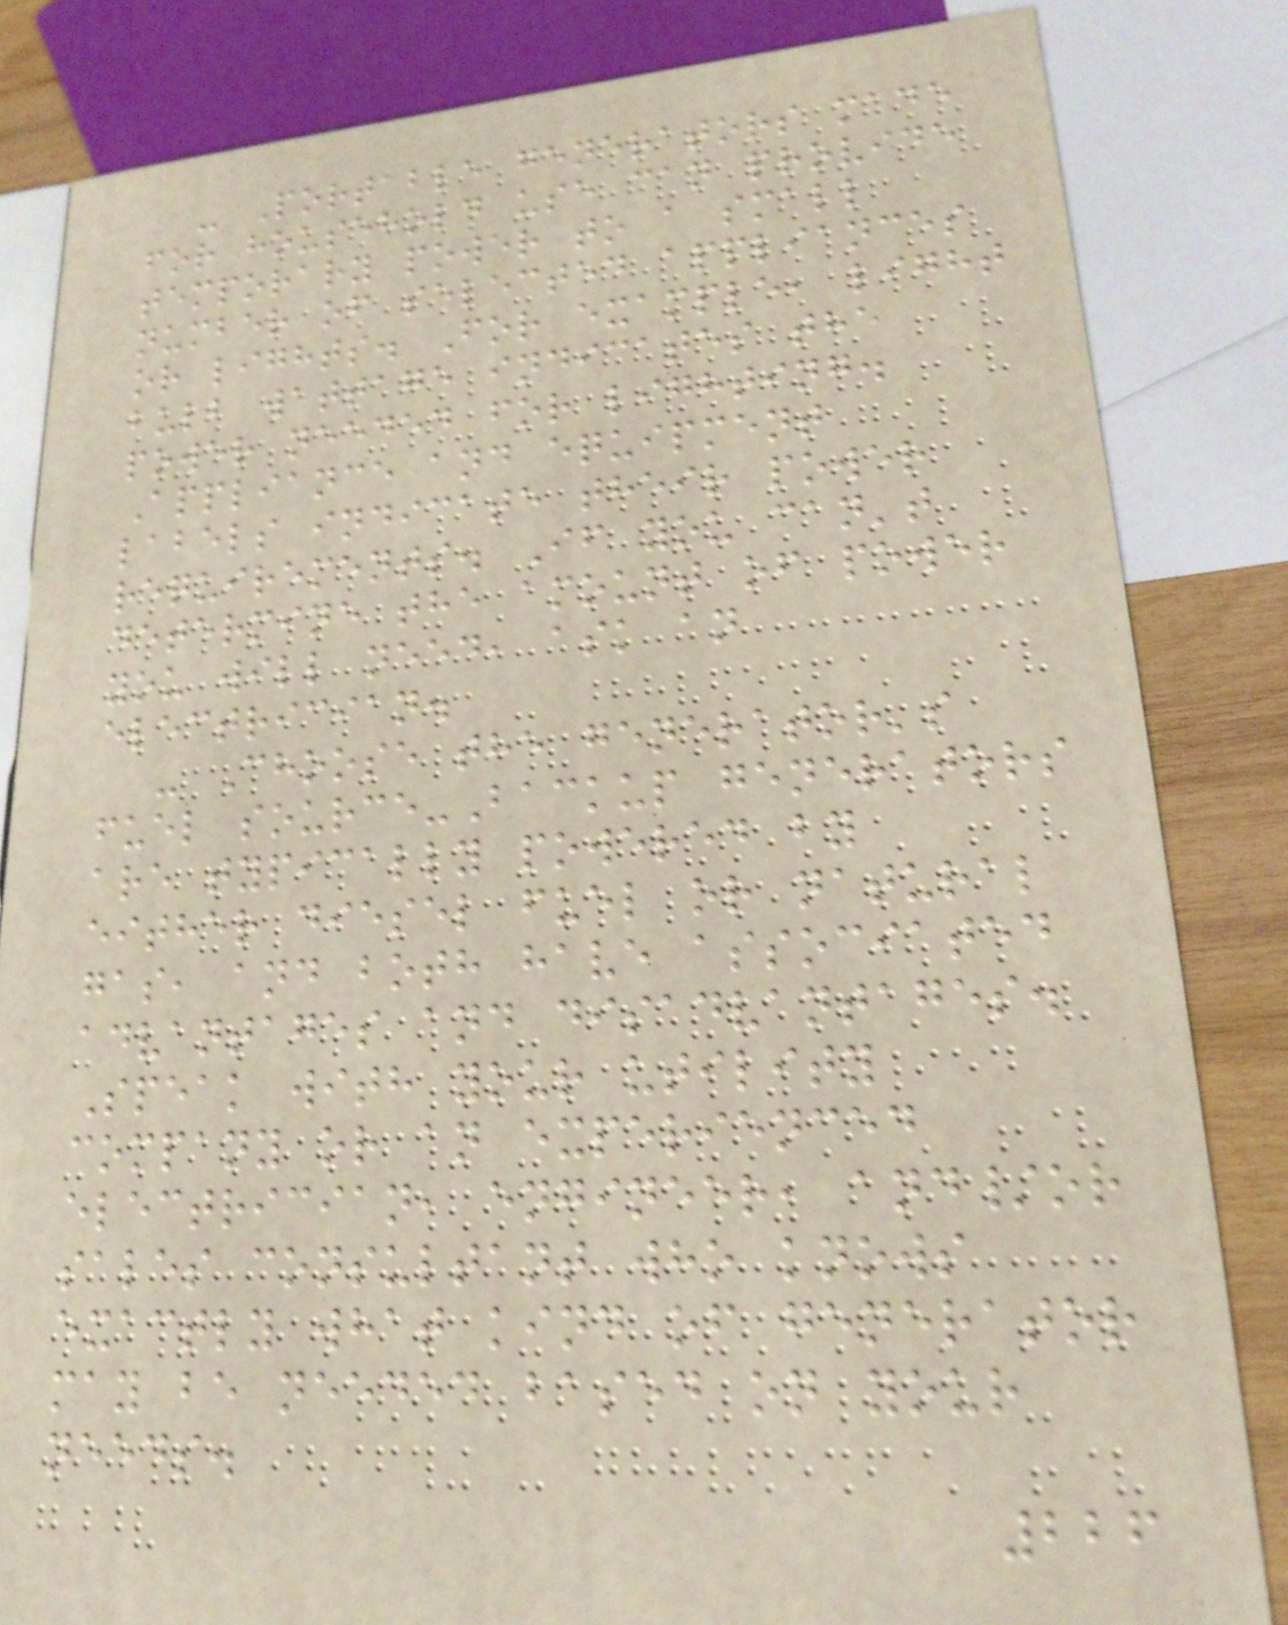- Portable generators made
for household use can provide
temporary power to a small
number of selected appliances
or lights. For example, light
bulb wattage indicates the
power needed for lighting.
Appliance and equipment
labels indicate their power
requirements. If you can't
determine the amount of power
you will need, ask an
electrician.
- Choose the generator's
fuel source-Backup generators
are typically powered by
either diesel fuel or natural
gas, and both have associated
advantages and disadvantages.
Speak with your utility
company or an experienced
electrician, engineer, and/or
sales consultant who knows
exactly what kind of generator
may be needed based on your
needs.
226
